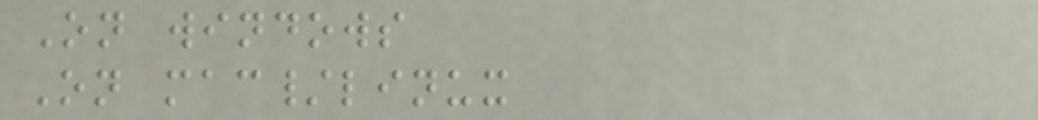On windows
On mac/linux
